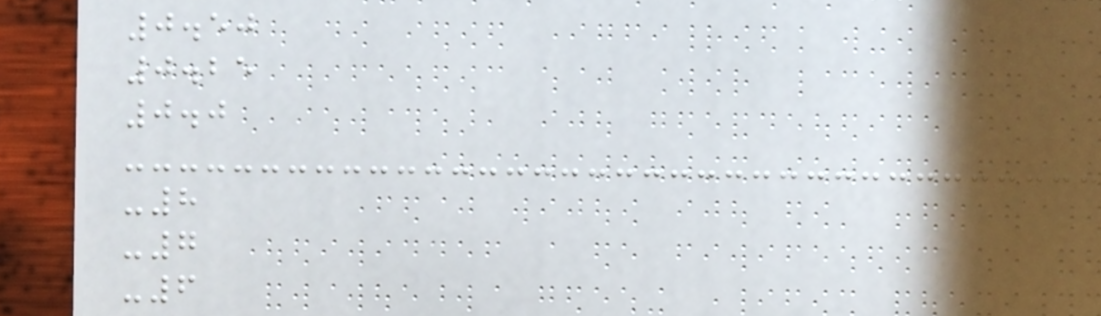0.50
0.25
0.0
-8
-7
-6
